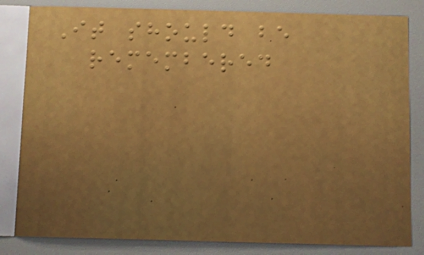It should be
remembered
